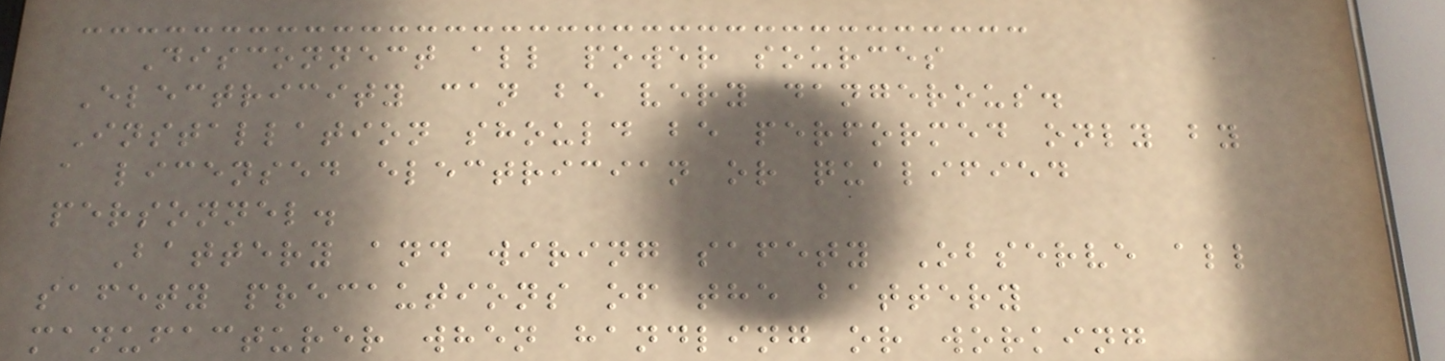Disconnect all power sources
Electricity can be very dangerous.
Installation should be performed only by
a licensed electrician or qualified
personnel.
Battery and wiring safety Observe all
safety precautions of the battery
manufacturer when handling or working
